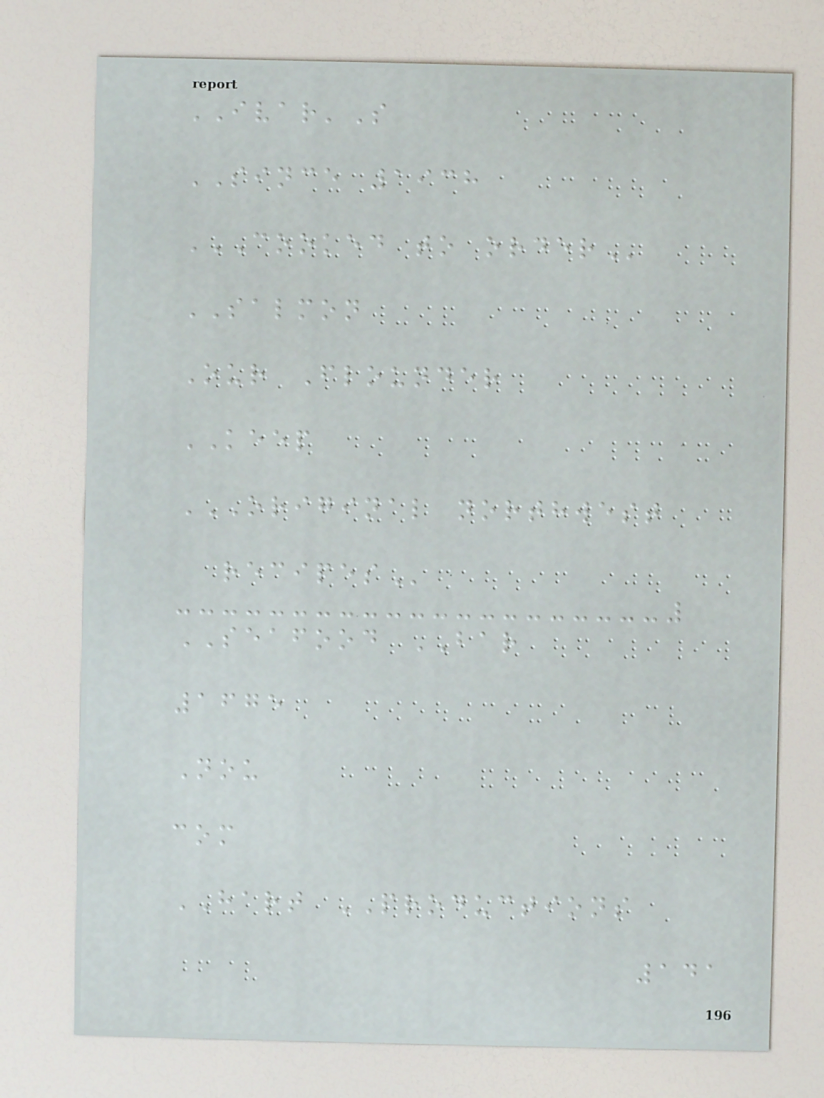IVAR'S
SINCE 1938
COOKED TO ORDER
SALMON
Our Flounder
KEEP
ORIGINAL NORTHWEST
RECIPES
SEAFOOD BAR
1675
Nou
com
HART PRODUCTIONS
141
